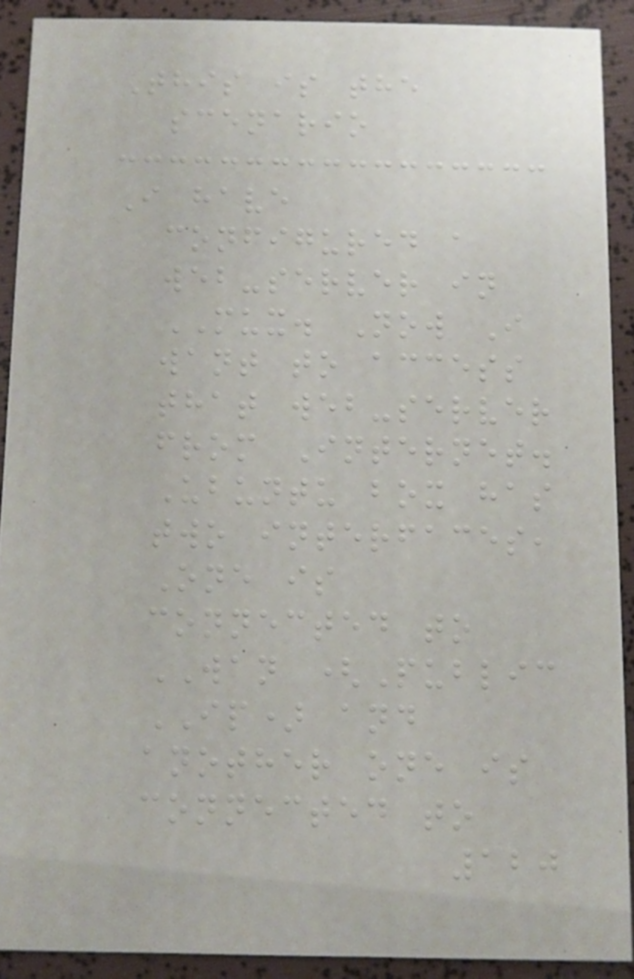This is the
scenario
I have
configured a
web-server in
MUX. Now I
want to access
that web-server
from Internet.
Ubuntu box has
two interfaces,
One is
connected to
WAN (Public
IP) and
another one is
connected to
120
